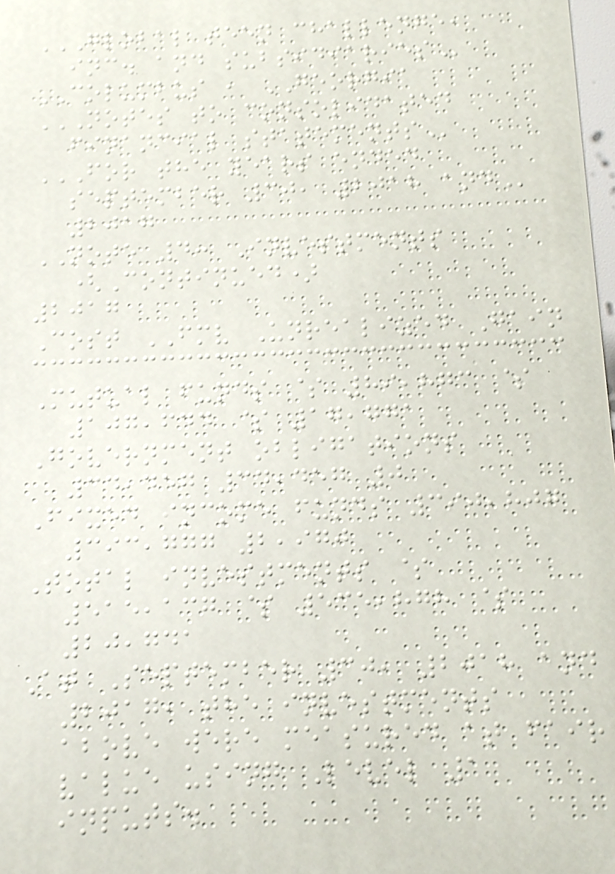GLOBAL TEEN CHALLENGE,
INC. AND SUBSIDIARIES
COLUMBUS , GEORGIA
NOTES TO CONSOLIDATED
FINANCIAL STATEMENTS
FOR THE YEARS ENDED
SEPTEMBER 30, 2018 AND
2017
NOTE 4: Investments
(Continued)
2017
Cost FMV Unrealized Gain
Mutual funds $ 89,873 $
107,644 $ 17,771
Government obligations
34,457 34,457 0
Fixed income funds 390,807
393,777 2,970
Total investments $
515,137 $ 535,878 $
20,741
At September 30, 2018 and
2017, the investments
above were measured at fair
value using Level 1
inputs.
